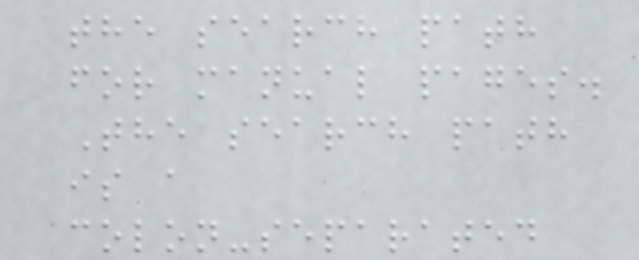the search path
for manual pages.
The search path
is a
colon-separated
